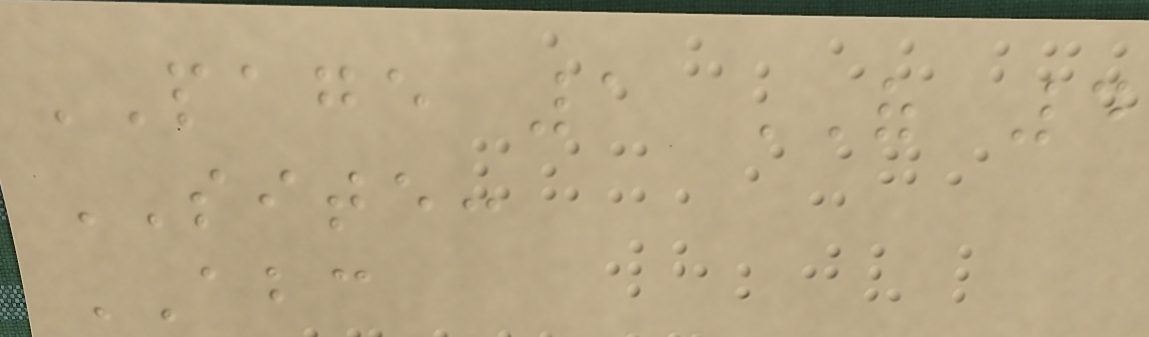PAGE 1 OF 4
SITE:
ABC
